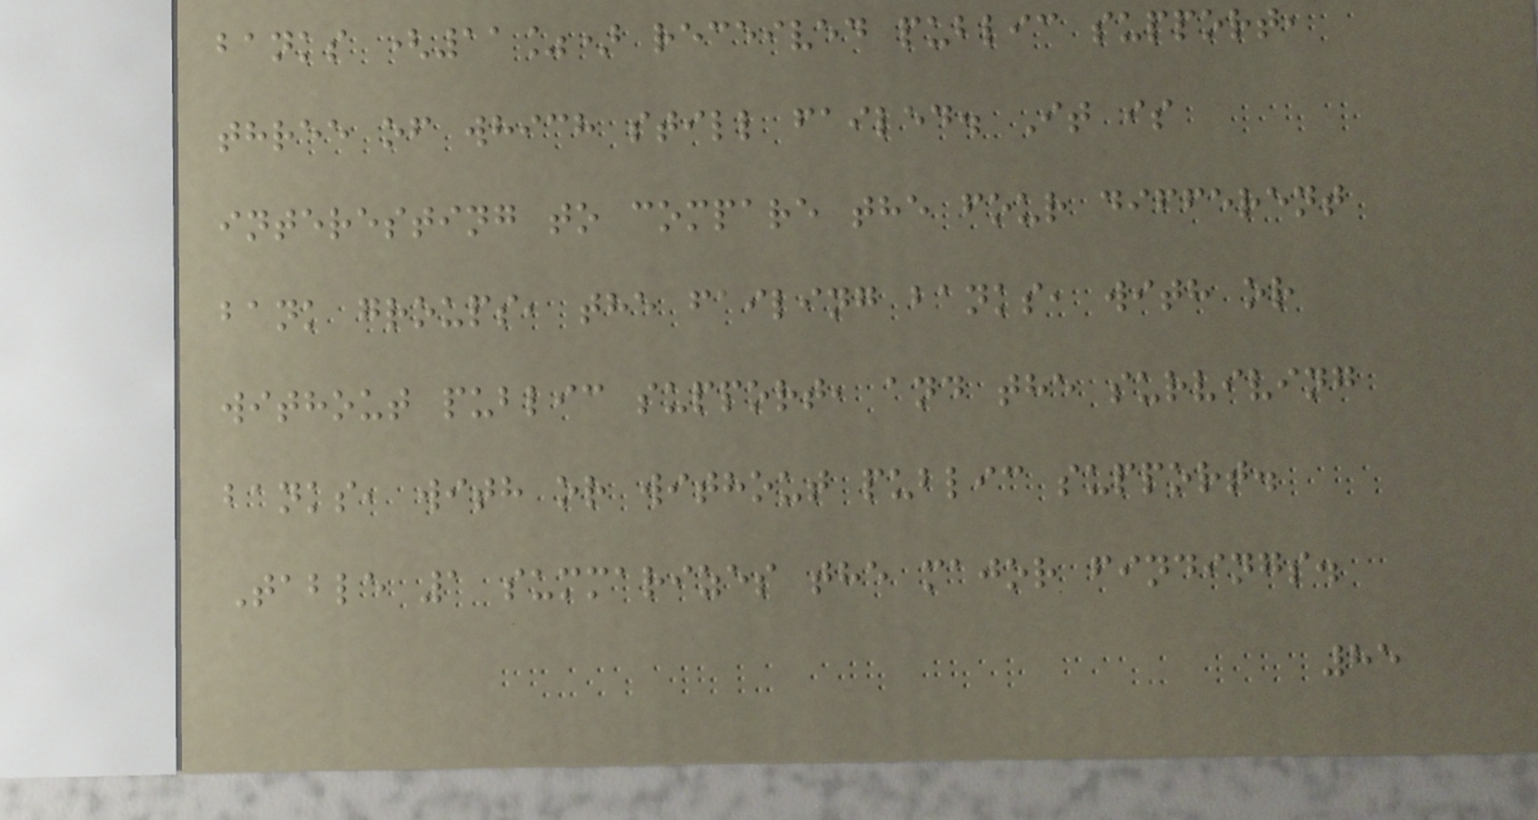banks (11%) received public support,
three of which still failed. It is
interesting to compare the four different
bank groups, the failing banks, with or
without public support, and the surviving
banks, with or without public support.
Table 1 summarizes the major findings.
85
